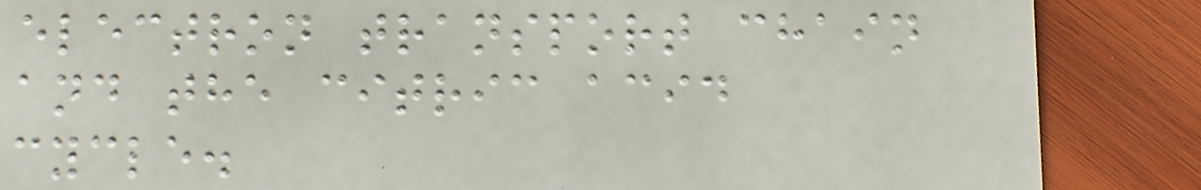electron transport chain
and the citric acid
cycle.
